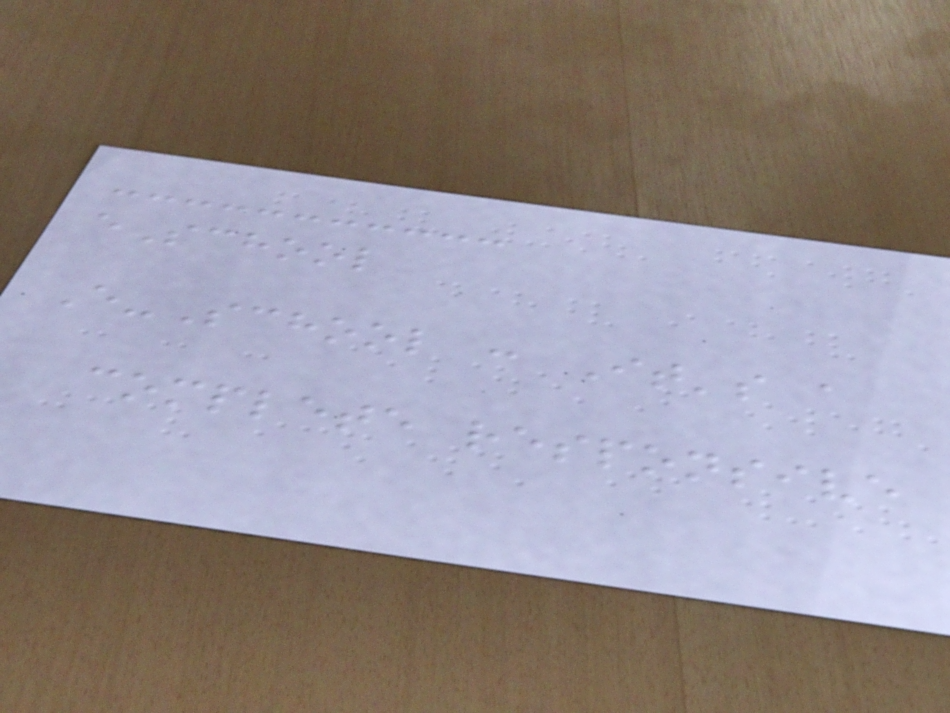eSchool
E-School : It's a
complete responsive
